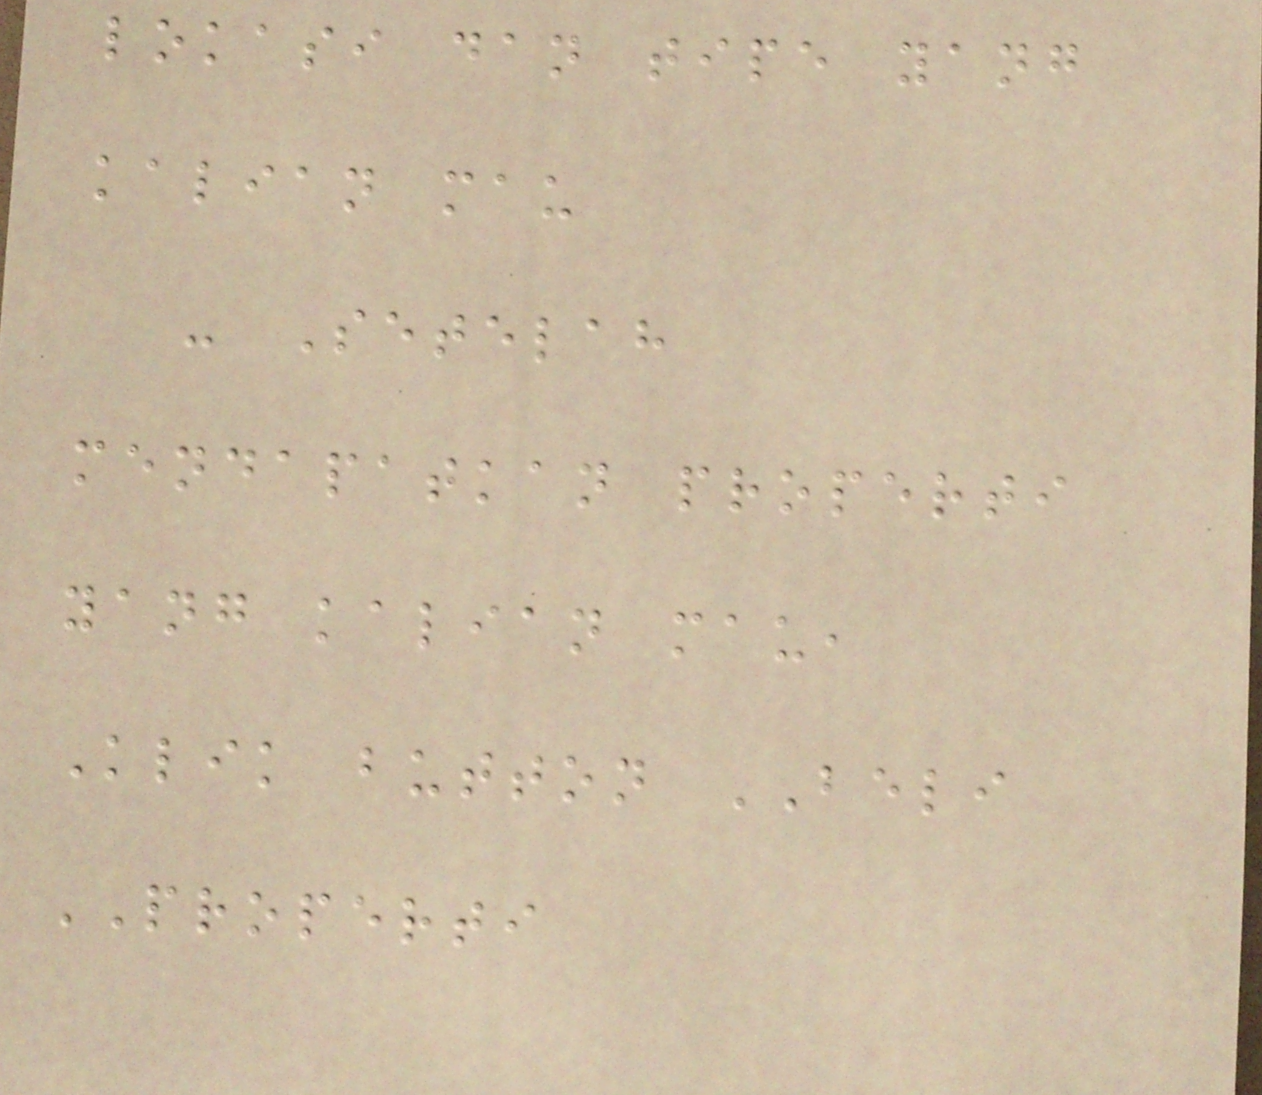lokasi dan tipe yang
kalian mau
- Setelah
mendapatkan properti
yang kalian mau,
Klik button BELI
PROPERTI
